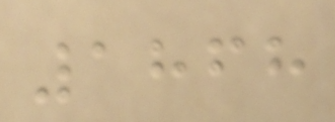1868
